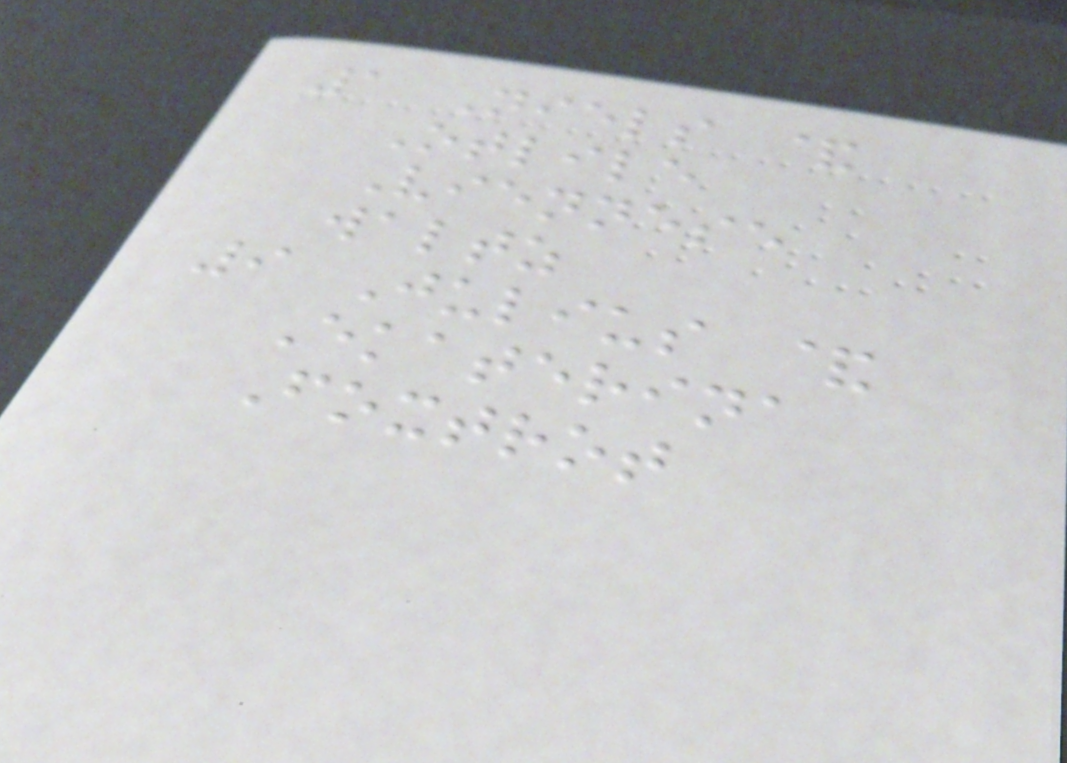1 Niels &
Otlile
Viennese
waltz
9 Julius &
Ekaterina
Foxtrot
